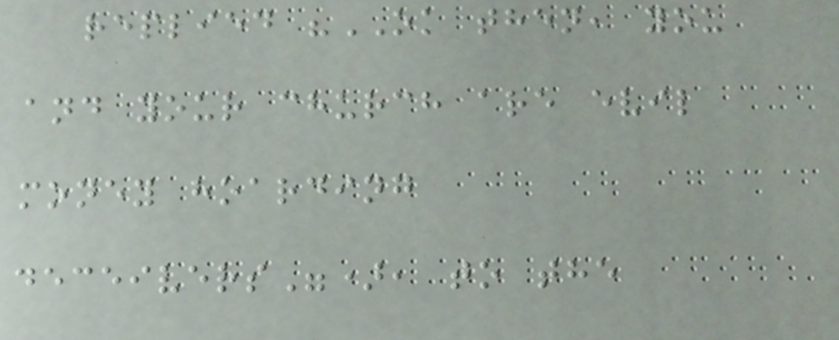replied "OK then, you
and your church are evil
money hoarding
deceivers"), to the
